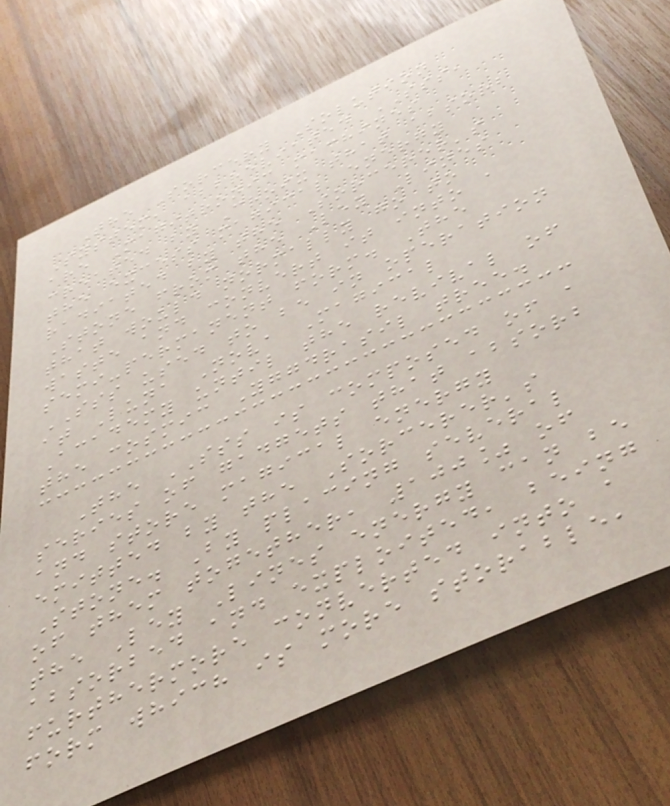The Sorcery Solution
System, abbreviated SSS,
are Magitronic machines
created by Croix that absorb
the excess magical energy
radiated by the Sorcerer's
Stone from the Ley Lines
that would normally go to
waste and convert it into a
semi-permanent form. The
SSS used to be in operation
at Luna Nova Magical
Academy until the revival of
the cosmic Yggdrasil tree.
The SSS is composed of a
series of gadgets that absorb
and store magical energy
emitted by the Sorcerer's
Stone. By placing several
of them together, 100% of
the Ley Lines energy can be
absorbed and exploited, being
furthermore converted into a
form which is more storable,
